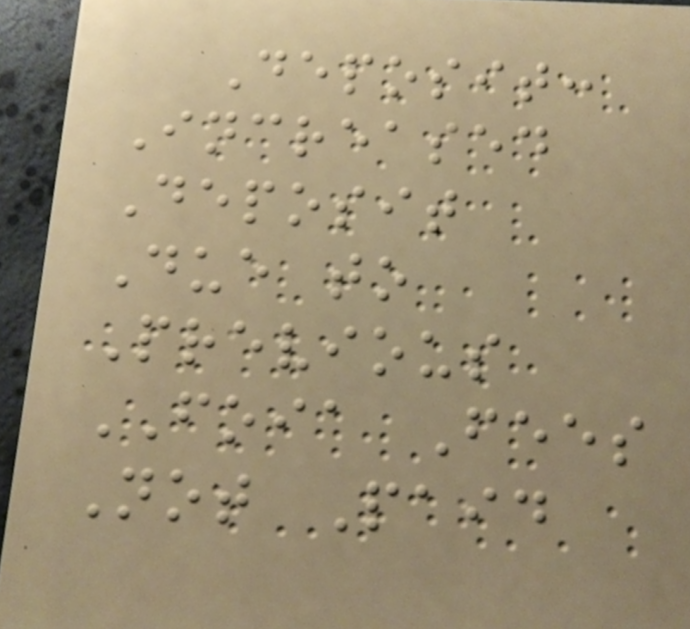Deposit:
Increased
Deposit
Due to
Previous
FOIA Fees
Not Paid
